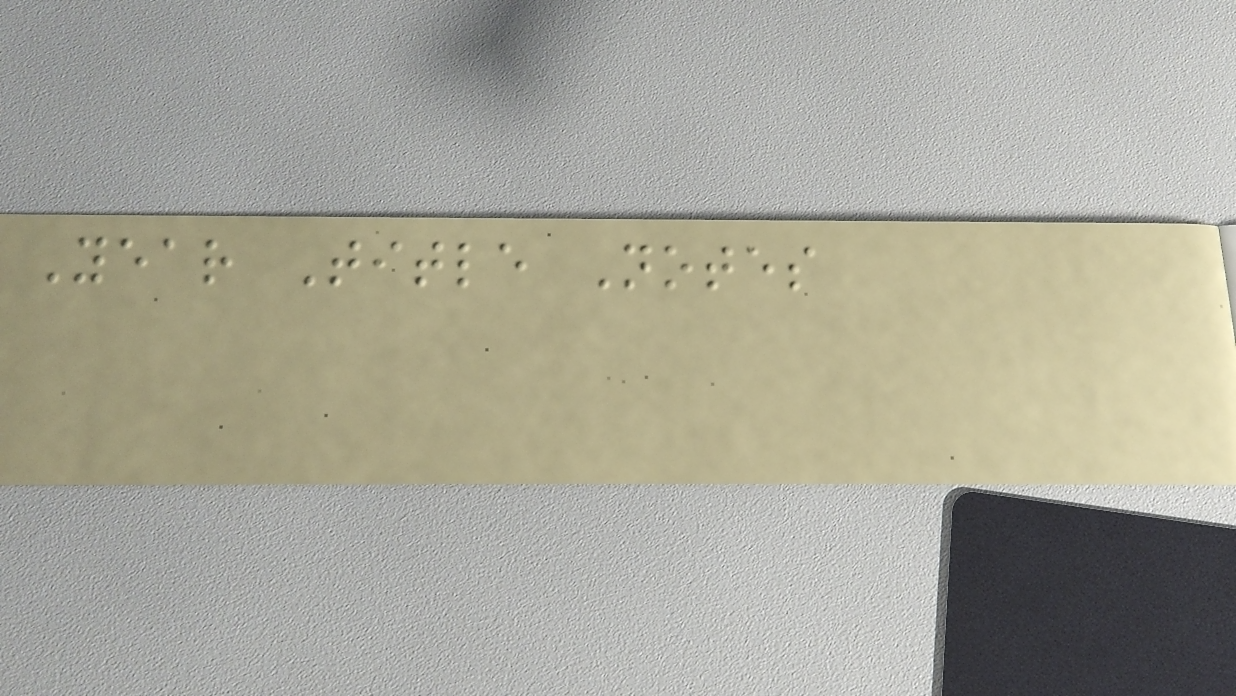Year Title Notes
